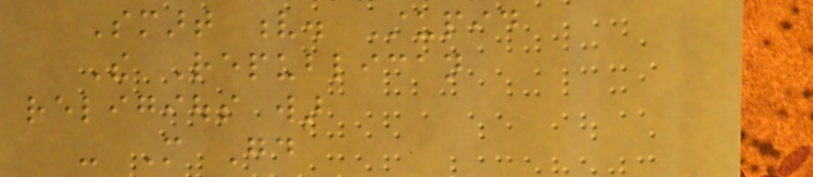Smart v. Stupid
The Republican
religious war
- More Good
